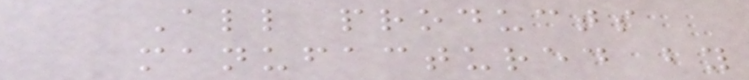All products
manufactured by
